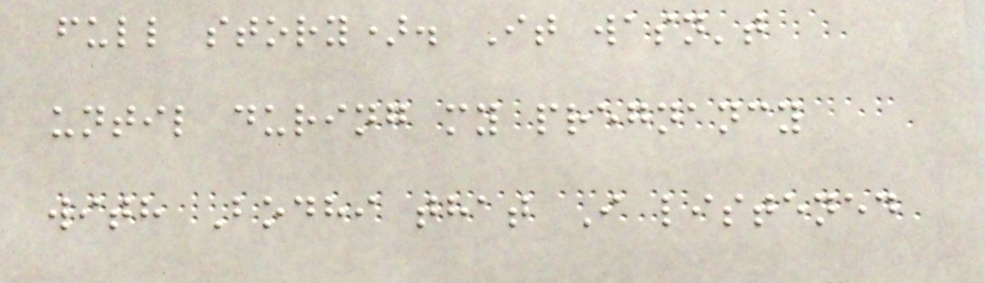full story). It wasn't
until during my pregnancy
with Bodhi that I listened
